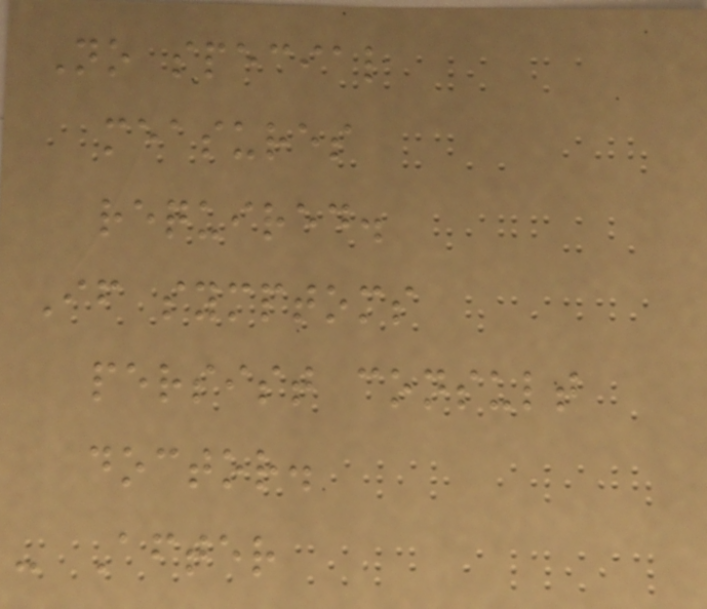No special
measures
required.
If symptoms
persist consult
doctor.
- After
